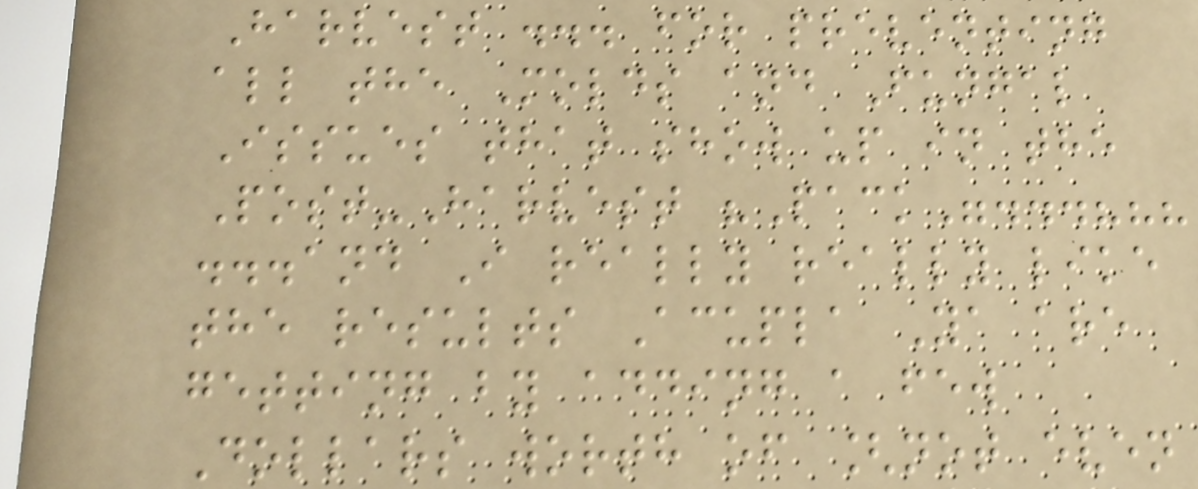Harvest ... for preventing
all the Molds and Fungal
Issues that show up in the
Post-Harvest "Pack"...???
...and I really really like
the results Acupla Ya are
getting by adding a few
Dollars worth of [not even
